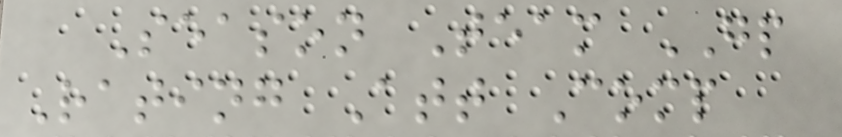Season Team GP
Rating Att Comp
